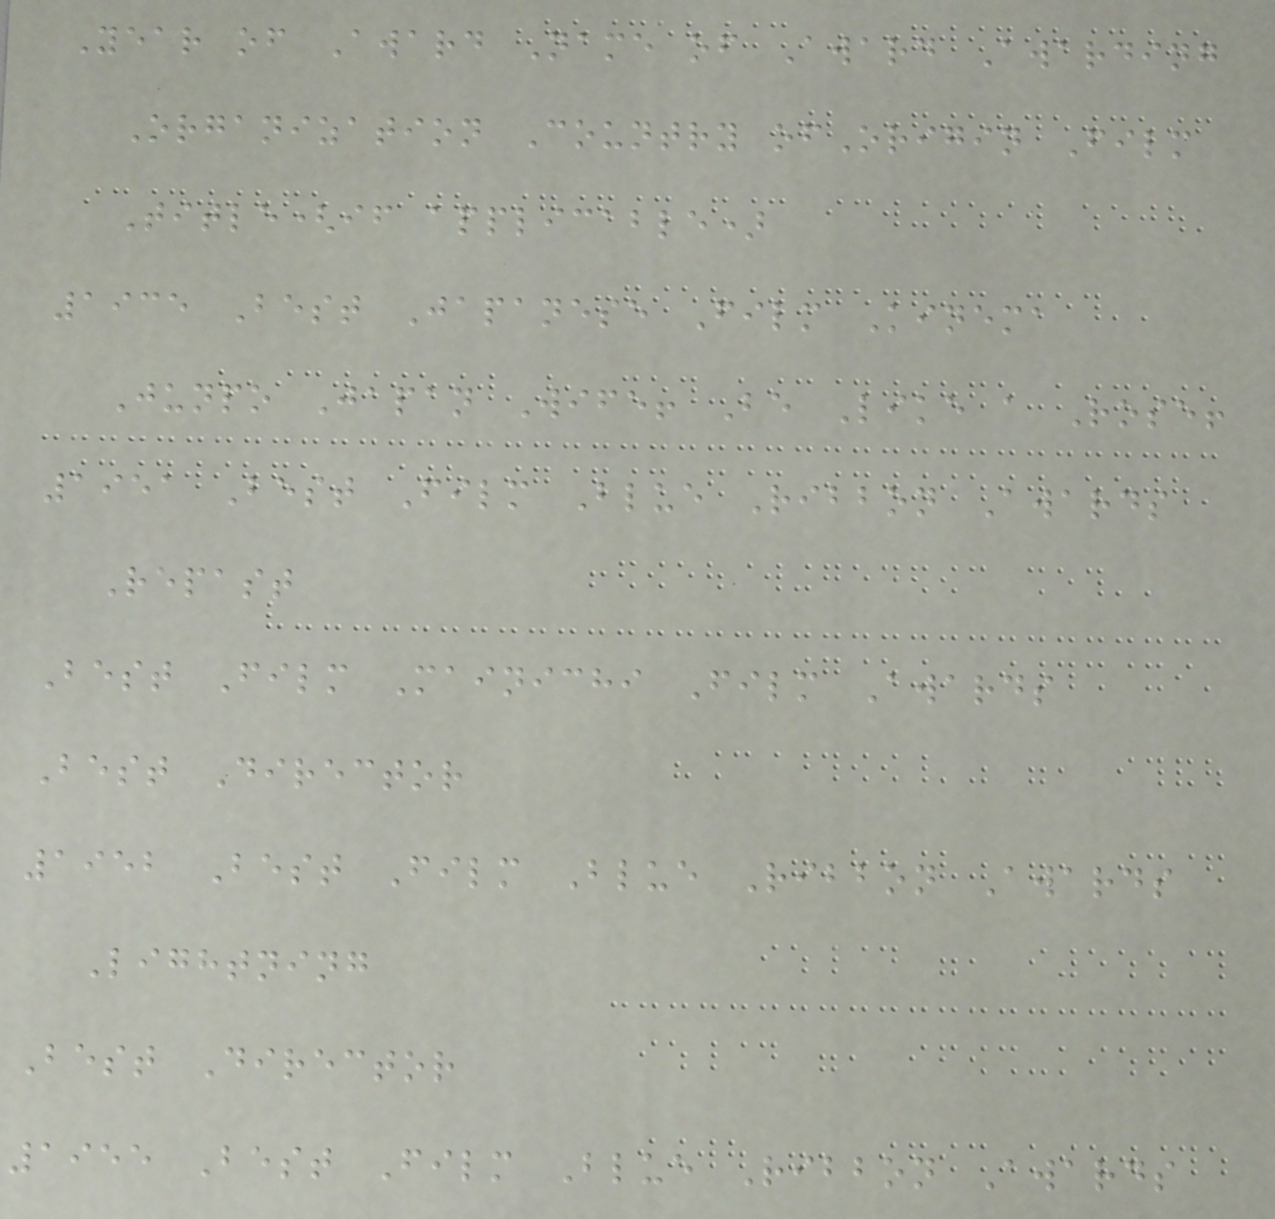Year of Award Name of Award Awarding
Organization Country ofOrigin Film
Title(if applicable)
1935 Best Japanese Film Kinema
Junpo Japan Wife! Be Like a Rose!
1951 Best Film Blue Ribbon Awards
Repast
Best Film Mainichi Film Awards
Best Director
1952 Best Film Blue Ribbon Awards
Lightning
Best Director
1955 Best Film Blue Ribbon Awards
